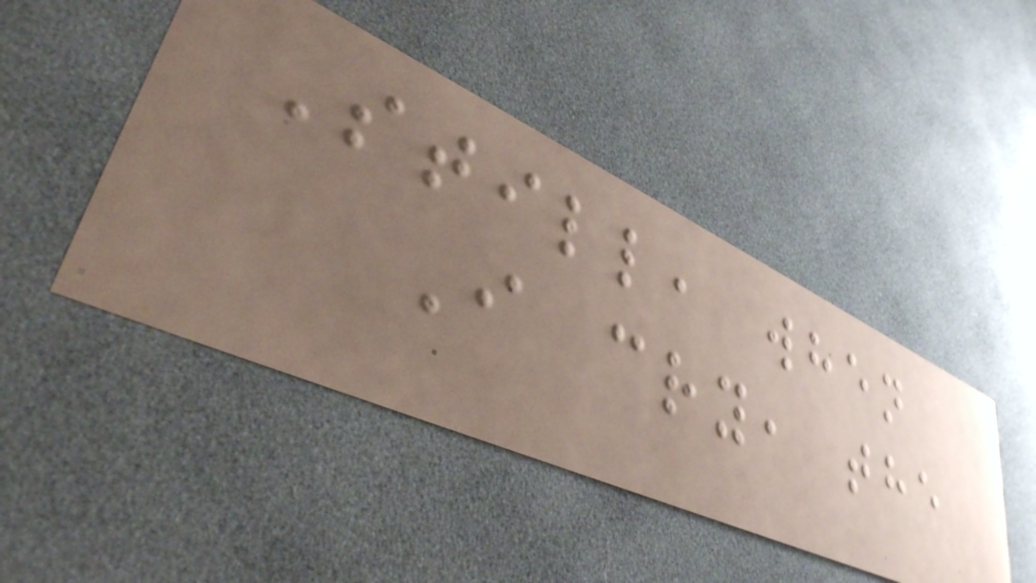Still, when
I cry, the
